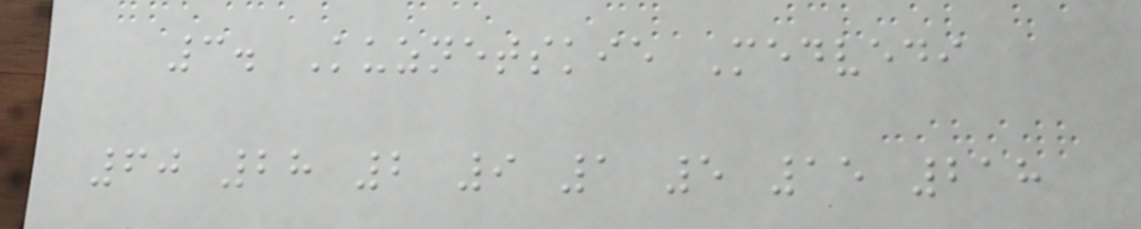3. Kuznetskie Medvedi
60 28 2 9 1 5 15 218
